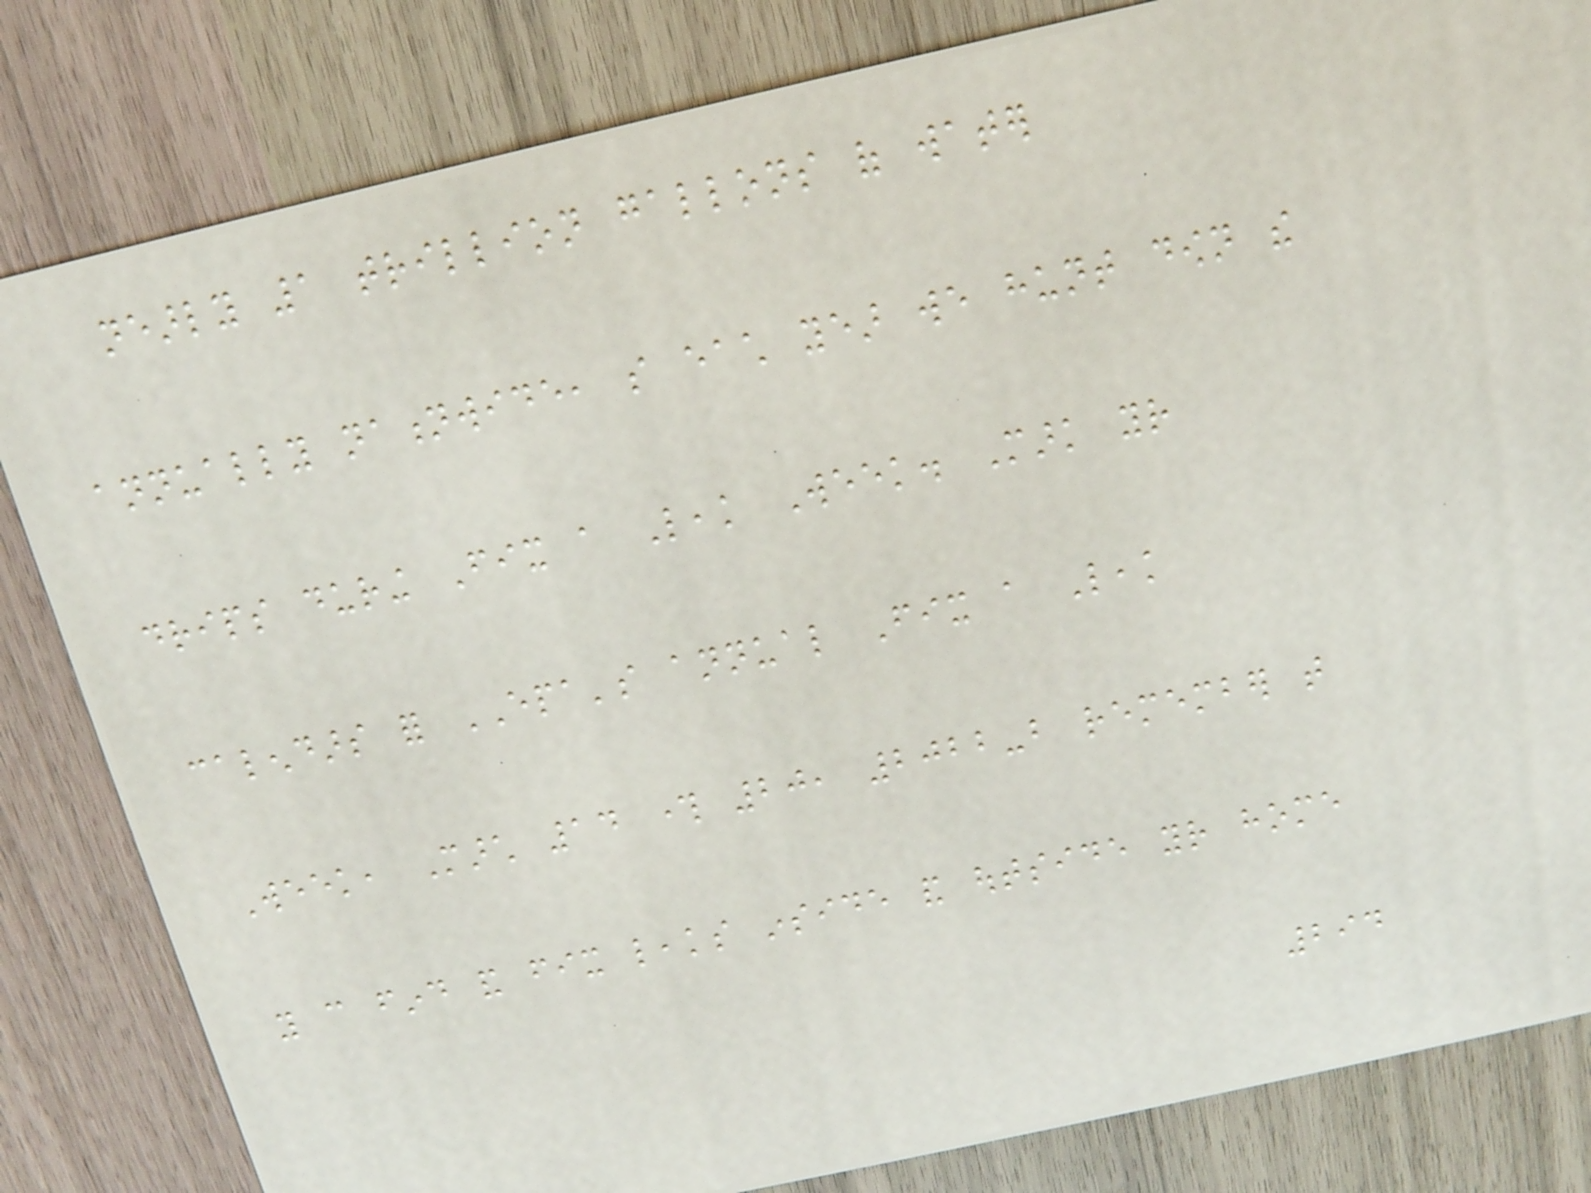nearly 1 trillion gallons of water
annually nationwide, so each year we hunt down the
drips during Fix a Leak Week. Mark your
calendars for EPA's annual Fix a Leak
Week, March 14 through 20, 2022-but remember that
you can find and fix leaks inside and outside your home
294
